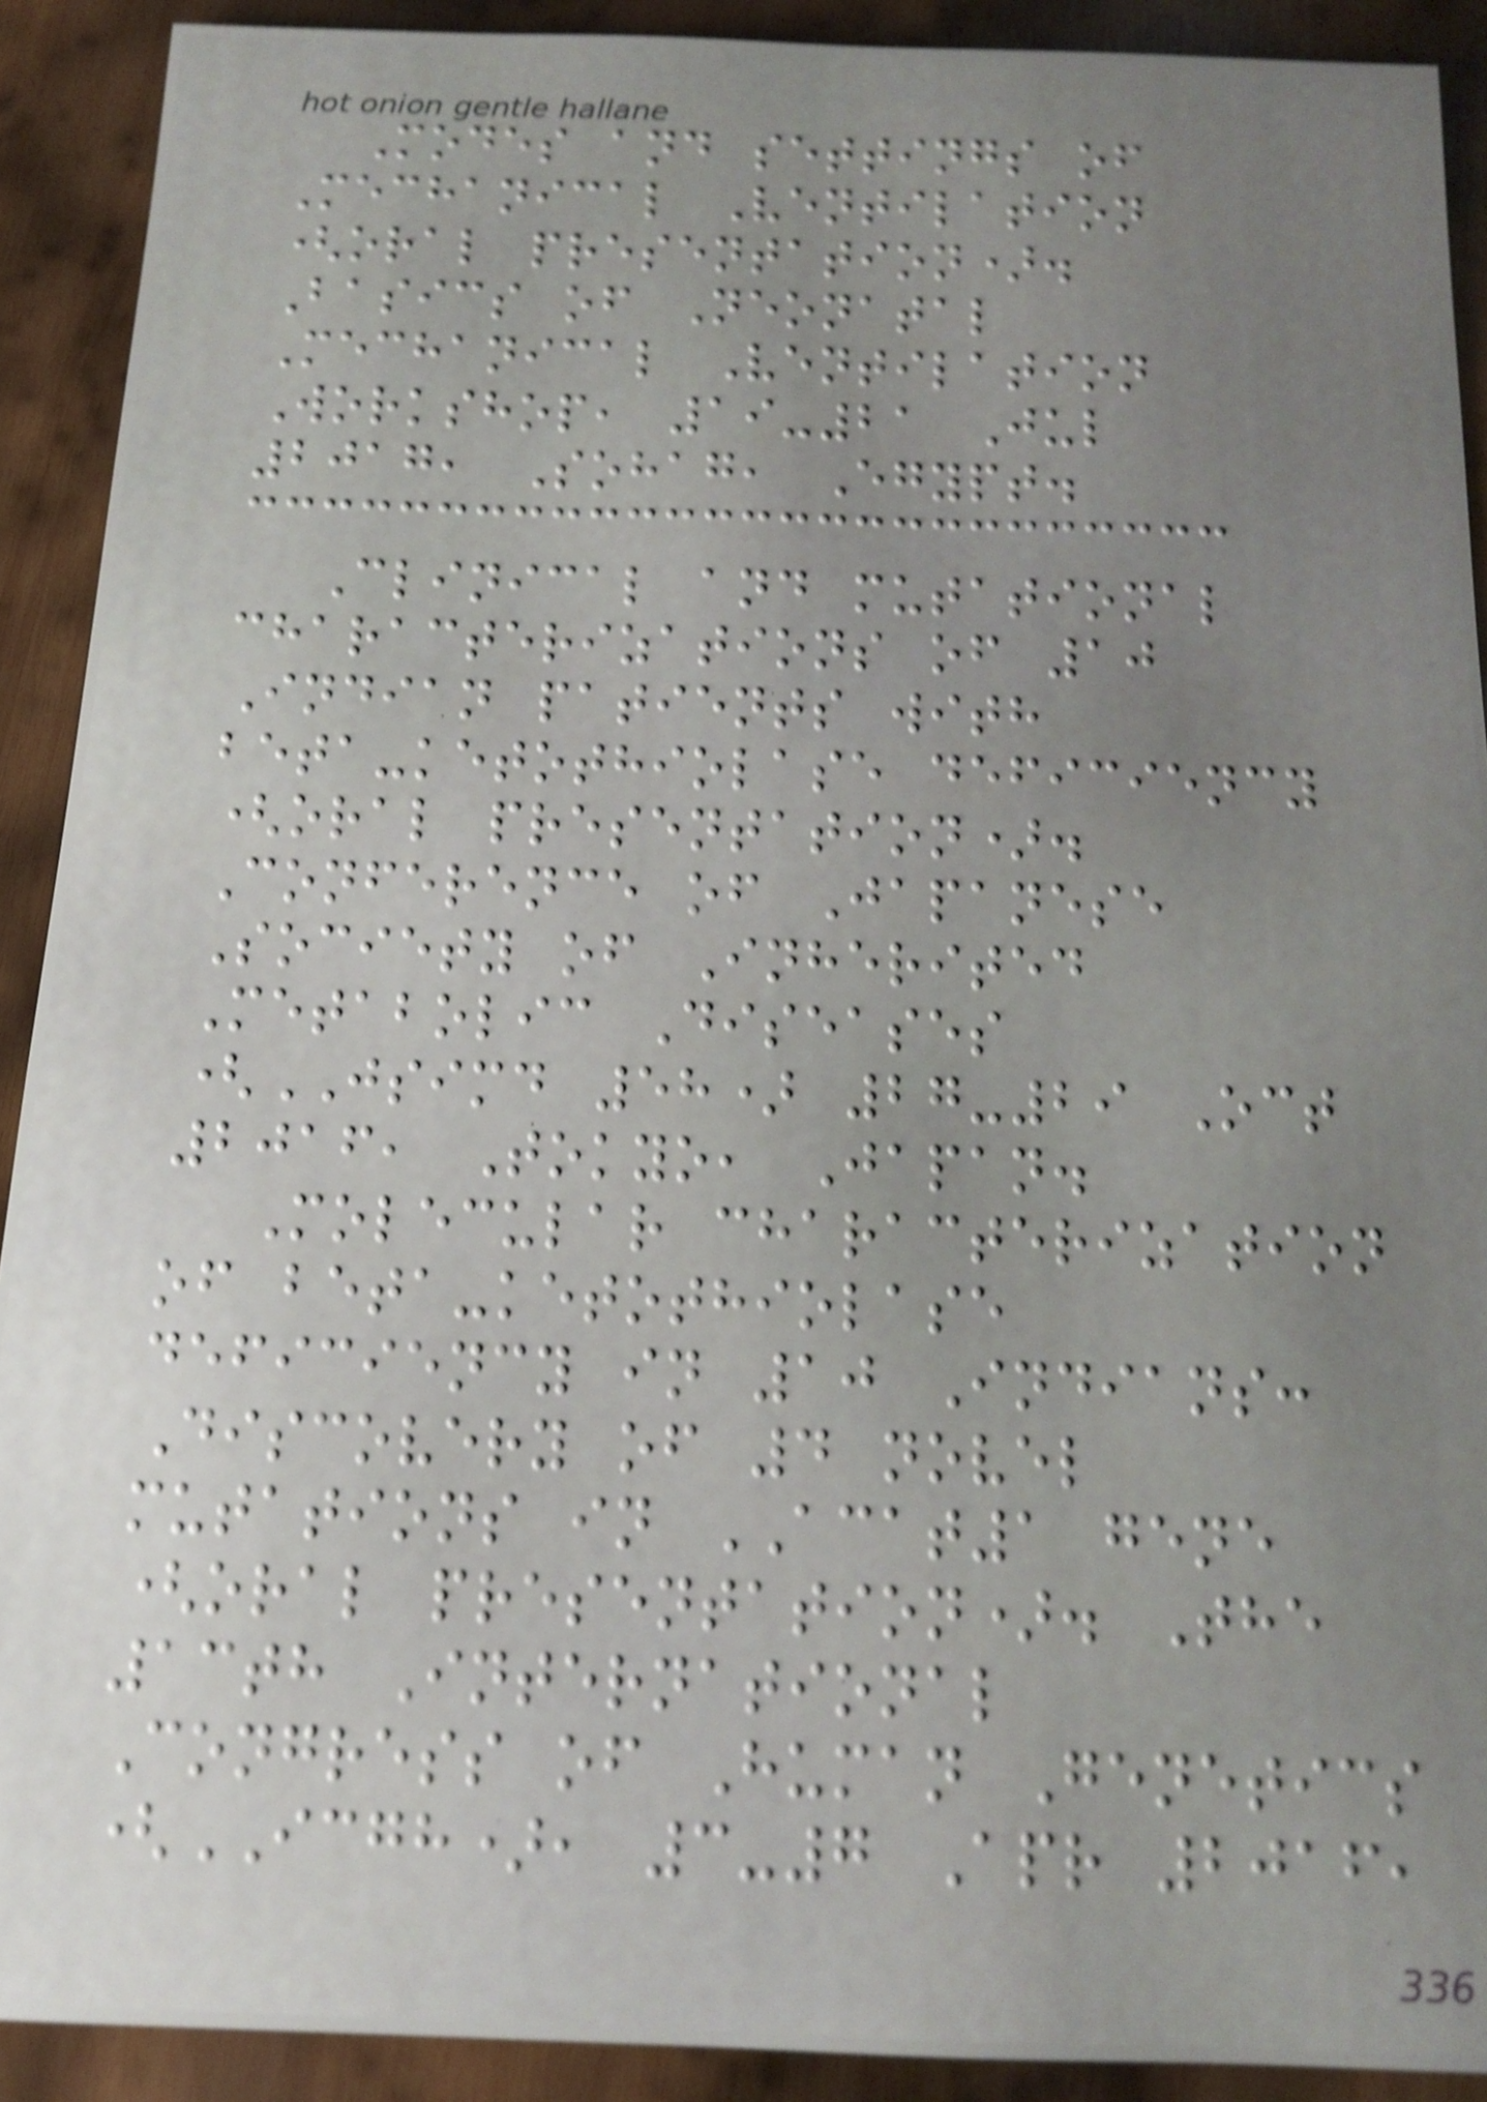Modes and settings of
Mechanical Ventilation
(oral presentation).
Basics of Neonatal
Mechanical Ventilation
Workshop, 19-21 Jul
2017, Sohag, Egypt.
Clinical and mutational
characterizations of 10
Indian patients with
beta-ketothiolase deficiency
(oral presentation).
Conference of Japanese
Society of Inherited
Metabolic Diseases
(JSIMD 58) 27-29 Oct
2016, Tokyo, Japan.
Molecular characterization
of beta-ketothiolase
deficiency in 10 Indians:
Discovery of 4 novel
mutations in ACAT1 gene
(oral presentation). The
13th International
Congress of Human Genetics
(ICGH), 3-7 Apr 2016,
